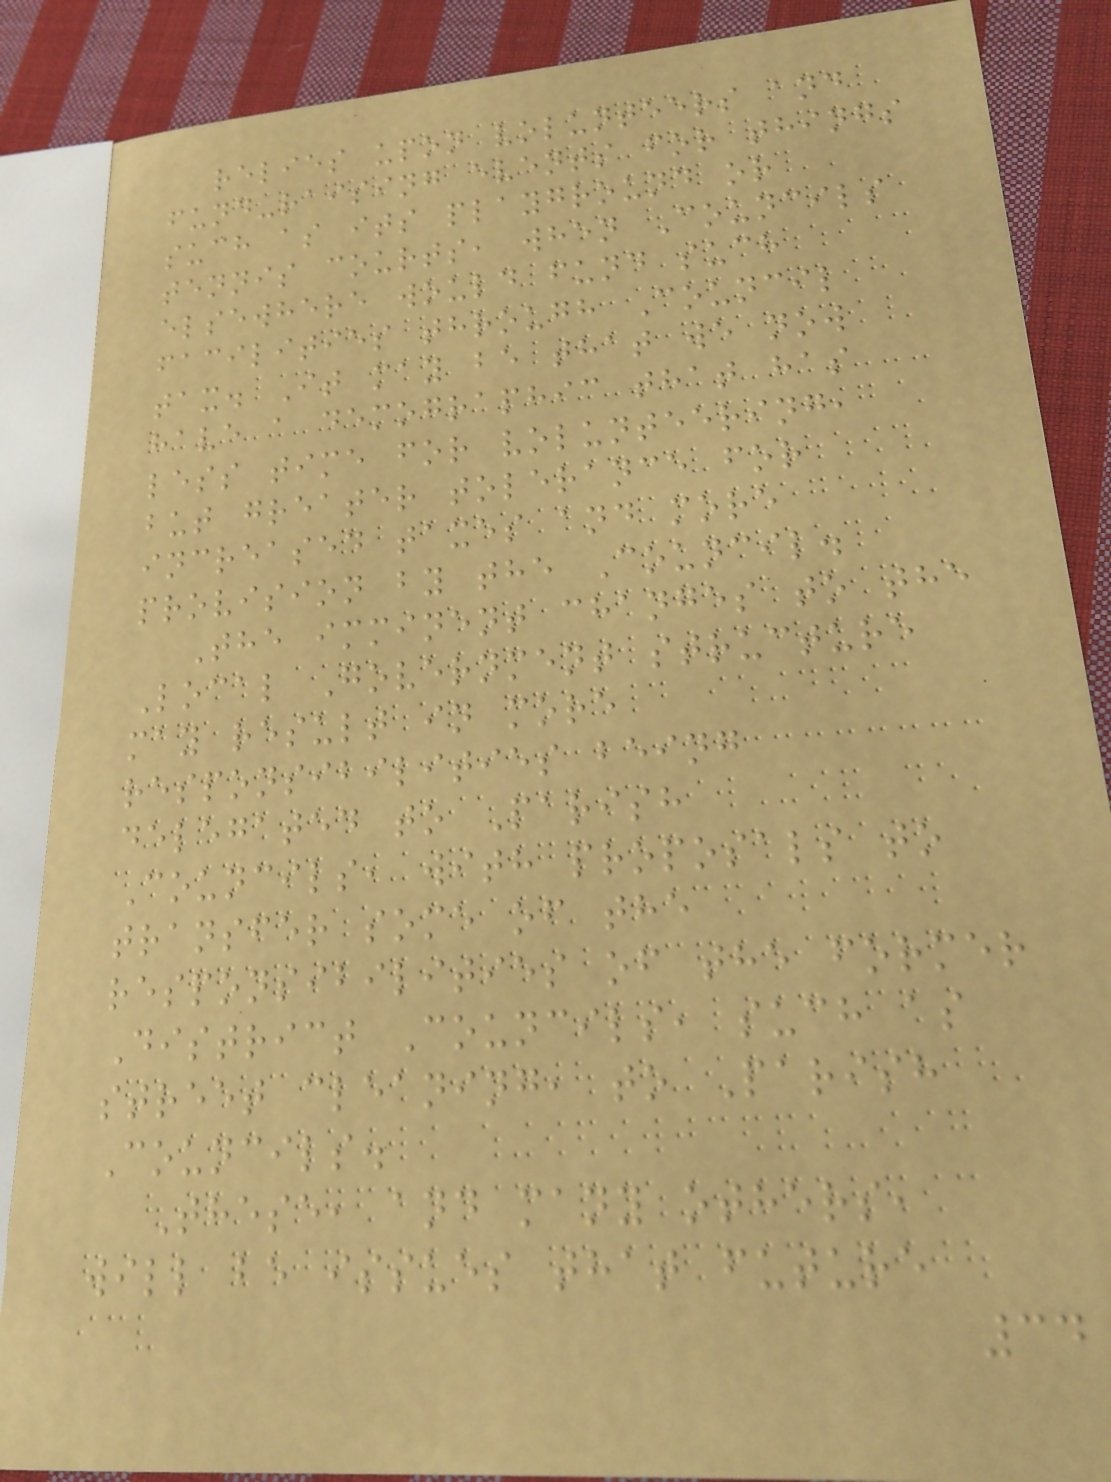relies upon volunteers and
fund-raising events for things
such as its playground or
tennis courts, when Councils
elsewhere would fund such
facilities through Council
tax. It may be that we now
have a demographic that has
less time for volunteering,
but greater tolerance for
increased taxes and more
provision by the Council.
The imminent changes to the
Local Government structure
may result in more
responsibilities being
delegated to Parish
Councils, with proposals to
transfer some of the
responsibilities of the former
District Councils, such as
street cleaning, to Parish
Councils.
These, and many others,
will be issues that future
34
